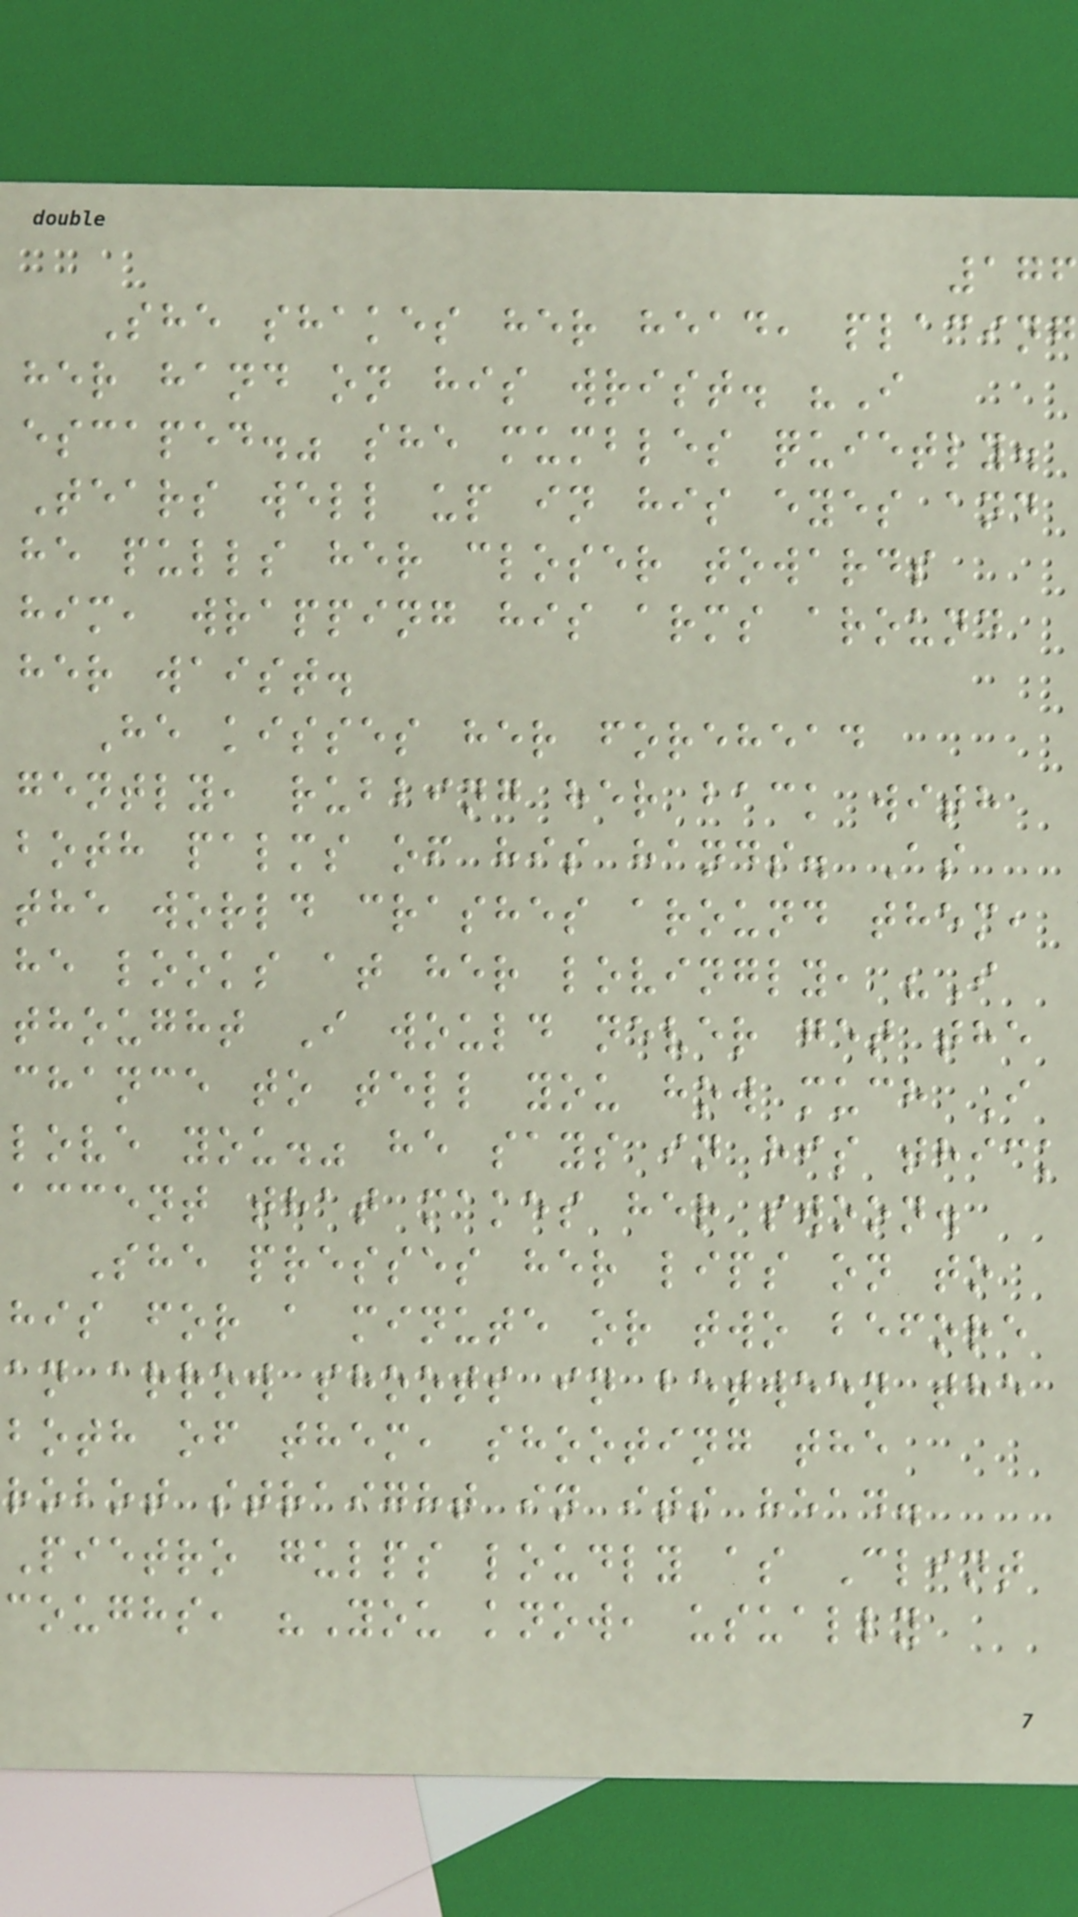176
She shakes her head, placing
her hand on his wrist. "I
escaped." she mumbles quietly.
Tears well up in his eyes and
he pulls her closer towards
him, wrapping his arms around
her waist.
He kisses her forehead
gently, rubbing her back with
both palms of his hands. As
the world crashes around them,
he looks at her lovingly, "I
thought I would never get the
chance to tell you how much I
love you." he says in his thick
accent that makes her swoon.
She presses her lips on to
his for a minute or two before
an arrow shoots in between the
both of them, shooting the
robot straight in its head.
Pietro gulps loudly as Clint
coughs, "You know, usually
